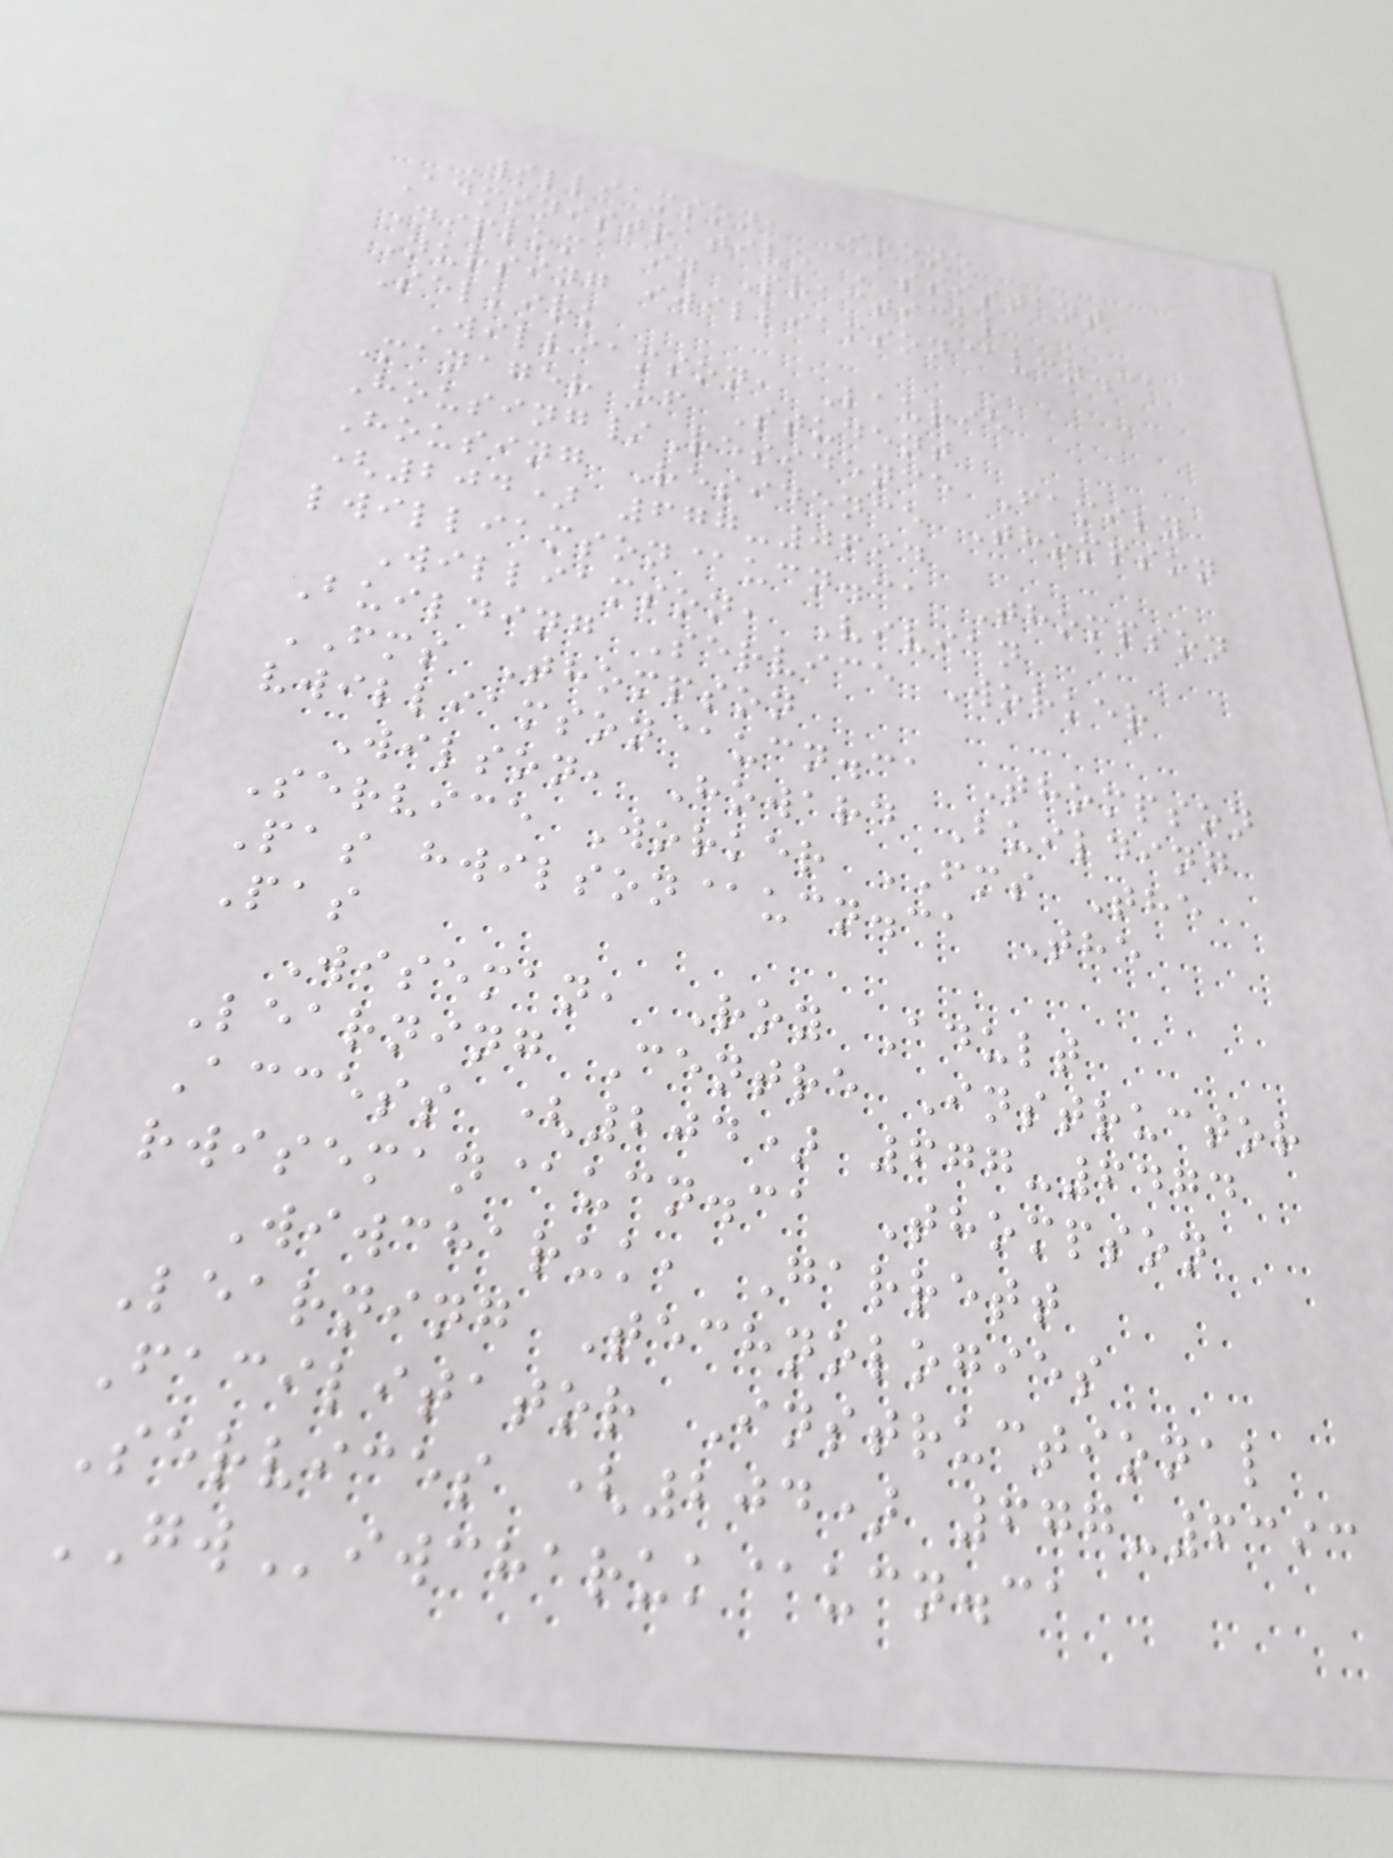Williamson, Irene
Administrative Assistant
Diploma in Practical
Nursing iwilliamson@ucn.ca
Selkirk
Williamson, Laurie
Manager of Student
Housing/Residence Family
Housing Residence Thompson
(204) 677-0694
lwilliamson@ucn.ca Thompson
Williamson, Vivian
Building Service Worker
FMS Thompson
vwilliamson@ucn.ca Thompson
Wilson, Howard Building
Service Worker FMS The
Pas hwilson@ucn.ca The
Pas
Wiseman, Roy Adult
Learning Centre Instructor
Access (204) 677-6474
rwiseman@ucn.ca Thompson
Wiwcharuk, Garrett
Learning Technologies
Facilitator Instructional
Services (204) 677-6393
GWiwcharuk@ucn.ca
